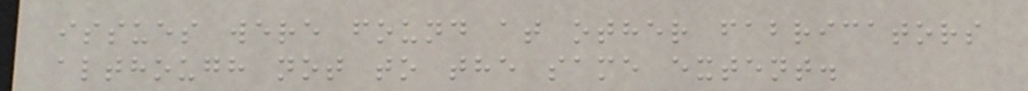issues were found at other fabricators
although not to the same extent.
